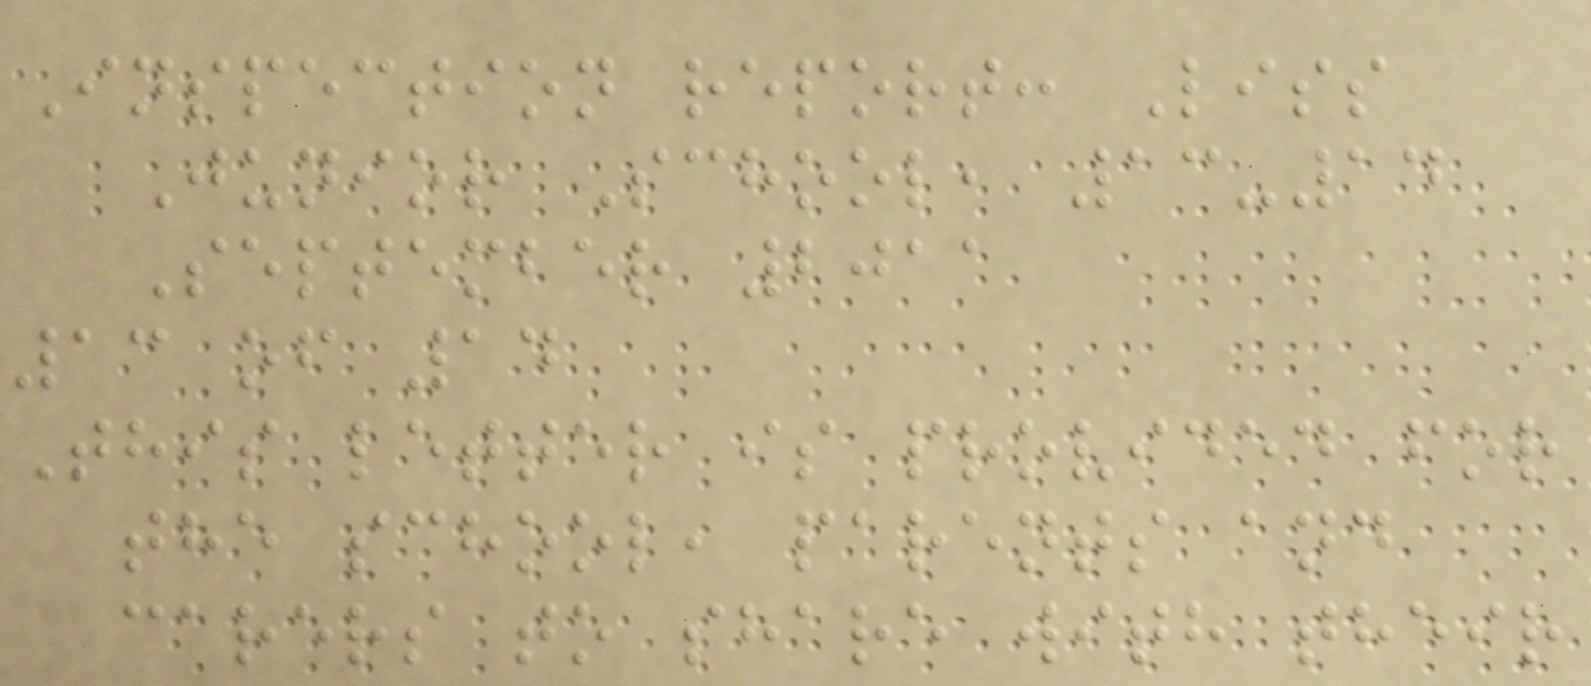Inspection report: Liss
Junior School, 13-14
September 2011
13 of 14
This letter is provided for
the school, parents and
carers to share with their
